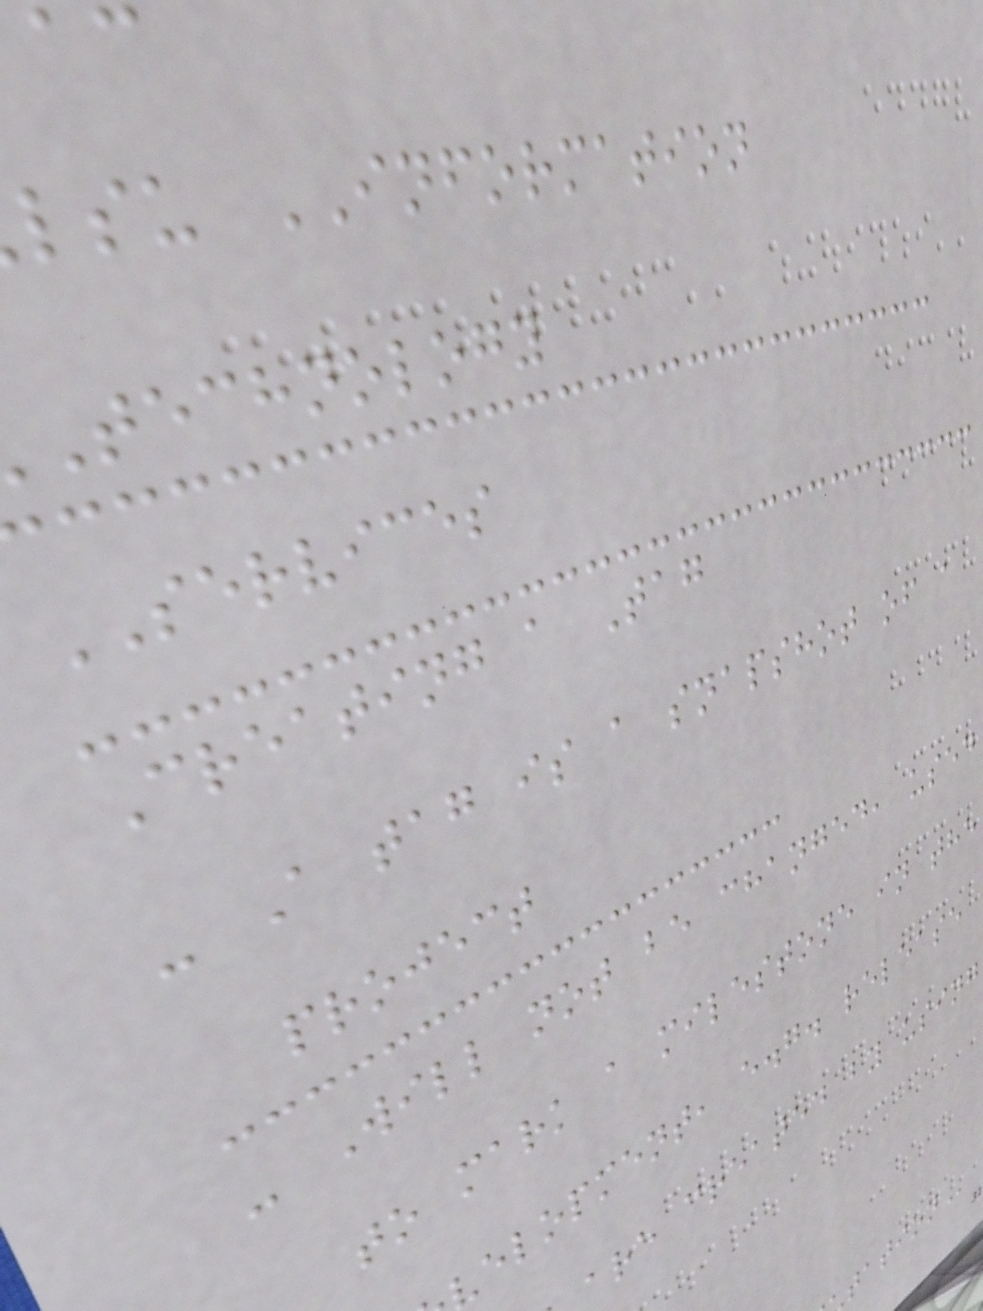lsu INFORMATION
technology
SERVICES
Creating a Tag
- A tag is a snapshot of a
project
- Will not be changed, used
to mark a milestone in the
elopment, e.g. release
are created by using
